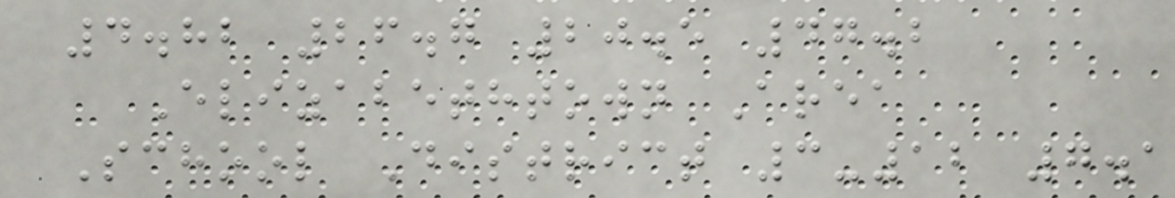4.82 26.7 20.5 47.2
Elizabethtown Area
School District 3-12 7.1
